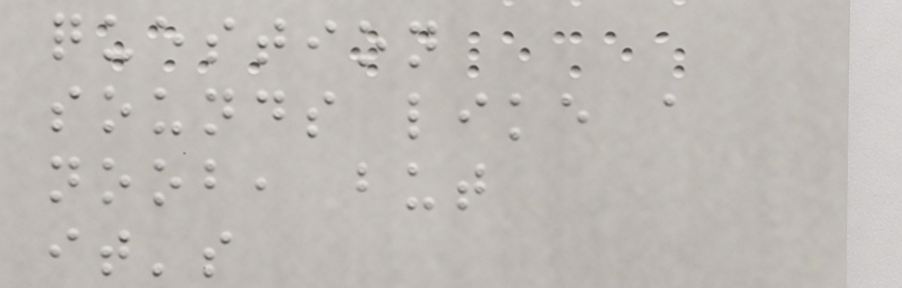question
sounds like a
noob, but
it's
